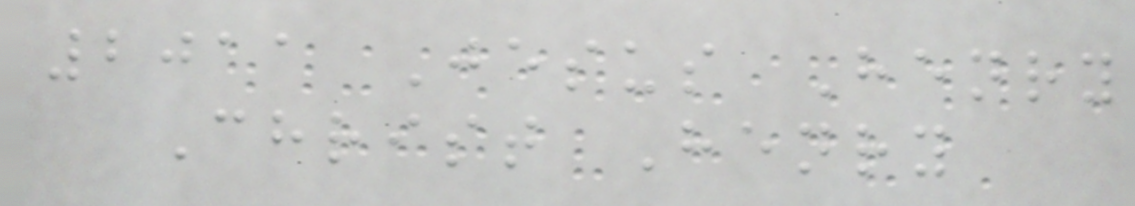2011 Jesus Henry
Christ Henry
